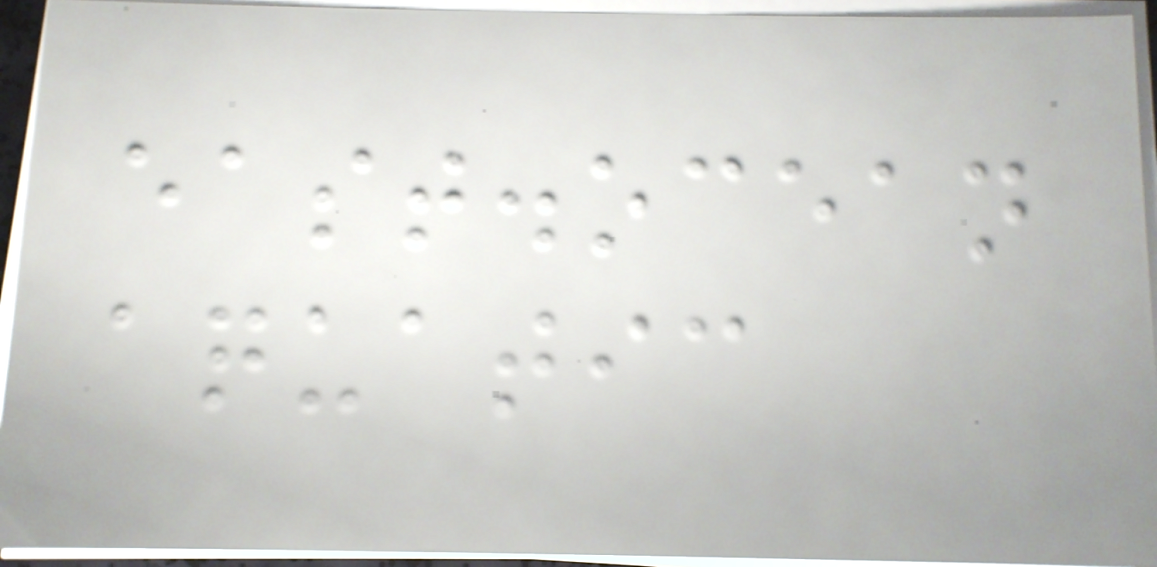east.ocean
aquatic
